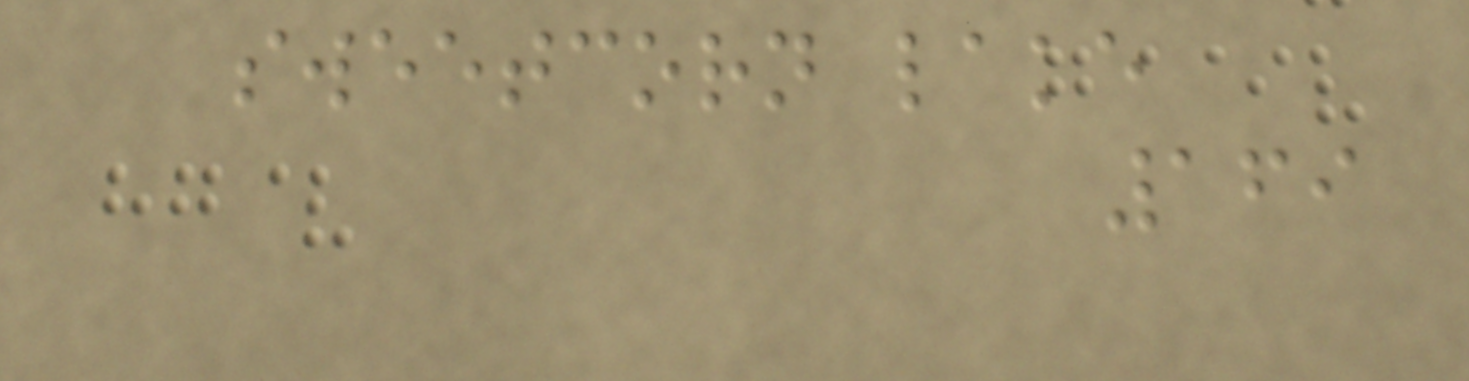sweetcorn lake
169
